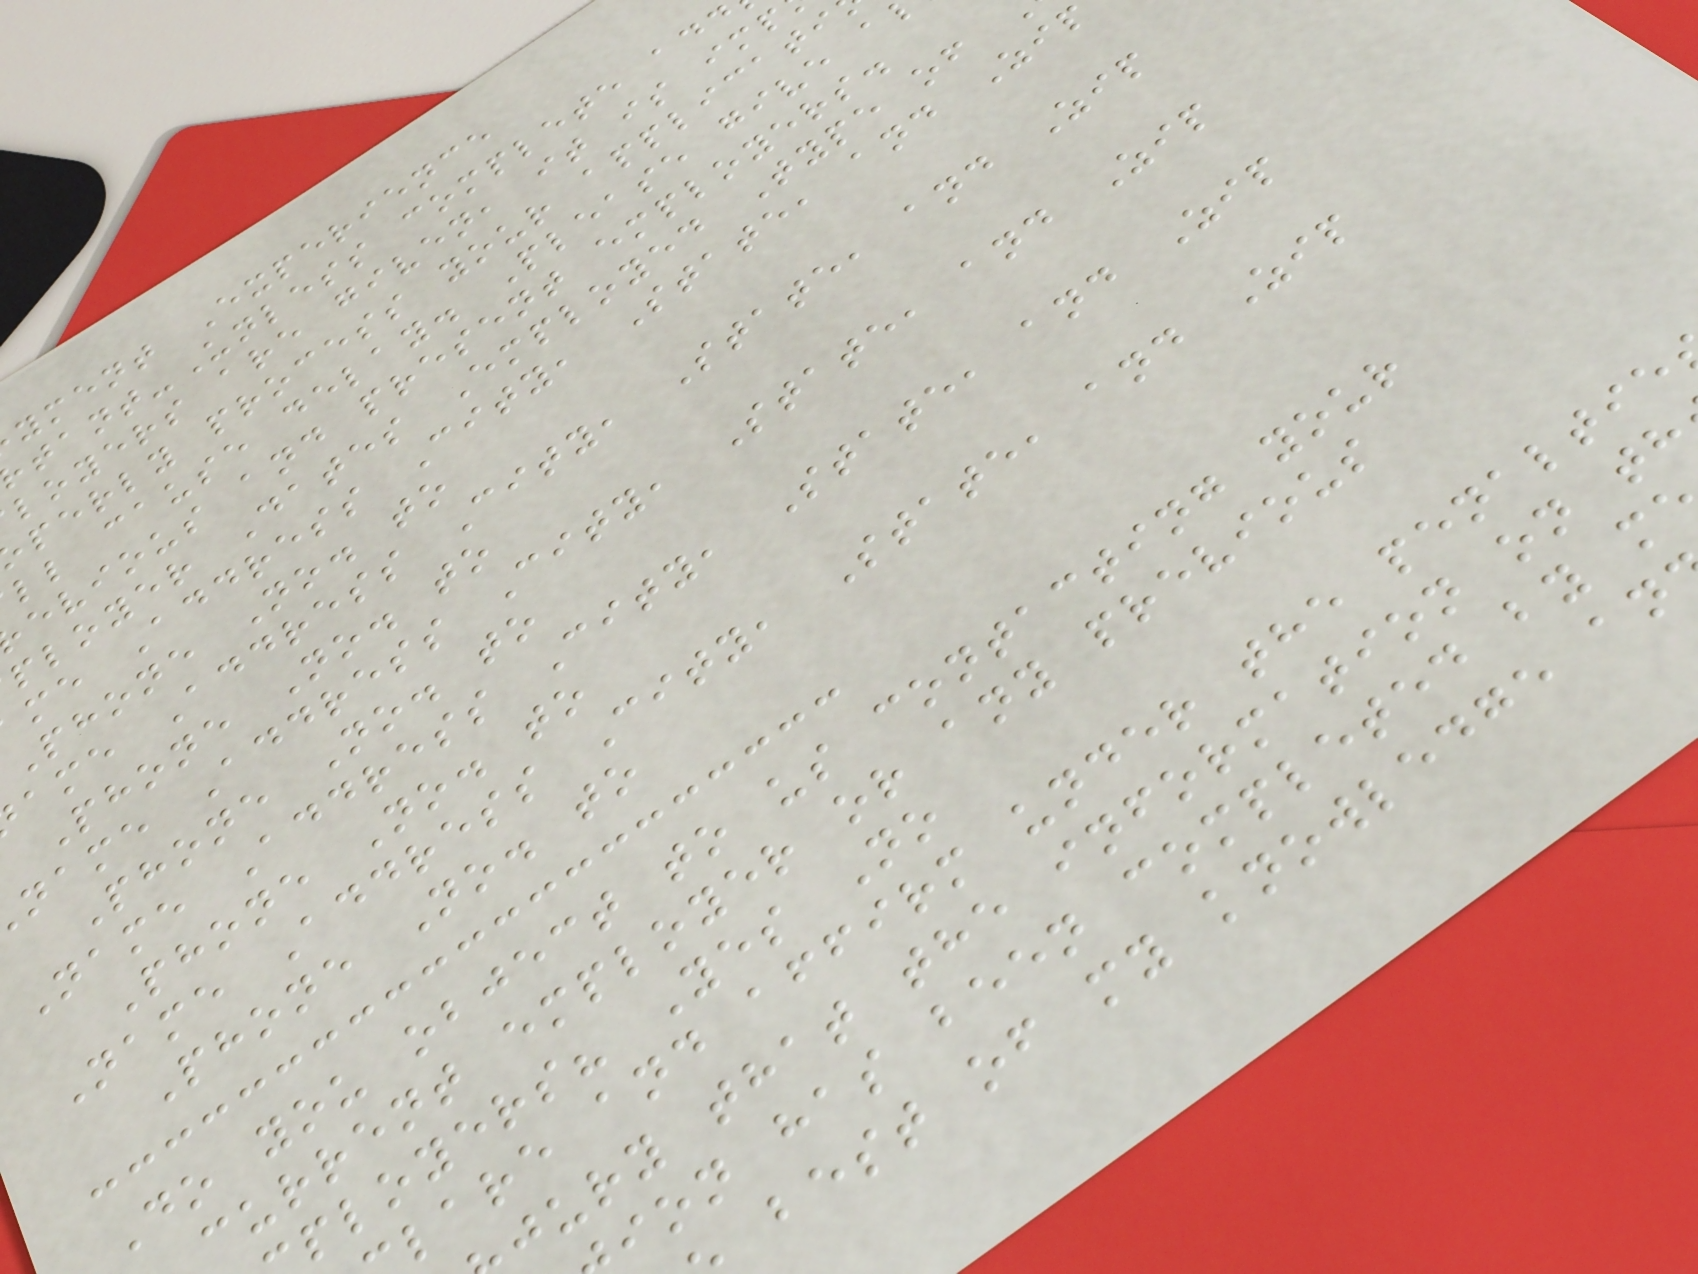yment Experience
tant-Unless complete add
loyers are given, it is imp
perly process your applicati
ll cause delay. Please give a
evious and present employers.
ployer Dates Employed Type of
me Address City, State, and Zip
Phone No. to
ame Address City, State, and Zip
Phone No. to
name Address City, State, and Zip
Phone No. to
Name Address City, State, and Zip
Phone No. to
Name Address City, State, and Zip
Phone No. to
Do you object to us contacting your
current employer or any previous
ployers? Yes No
lare and affirm under the penaltie
jury that the information on th
ion has been completed by m
best of my knowledge an
